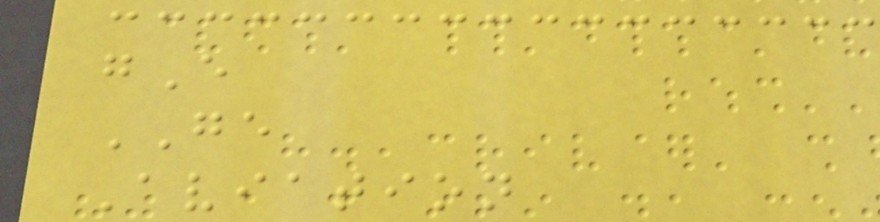gE
GE
Aviation
